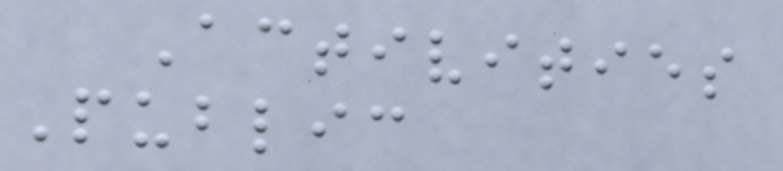Activities
Public
